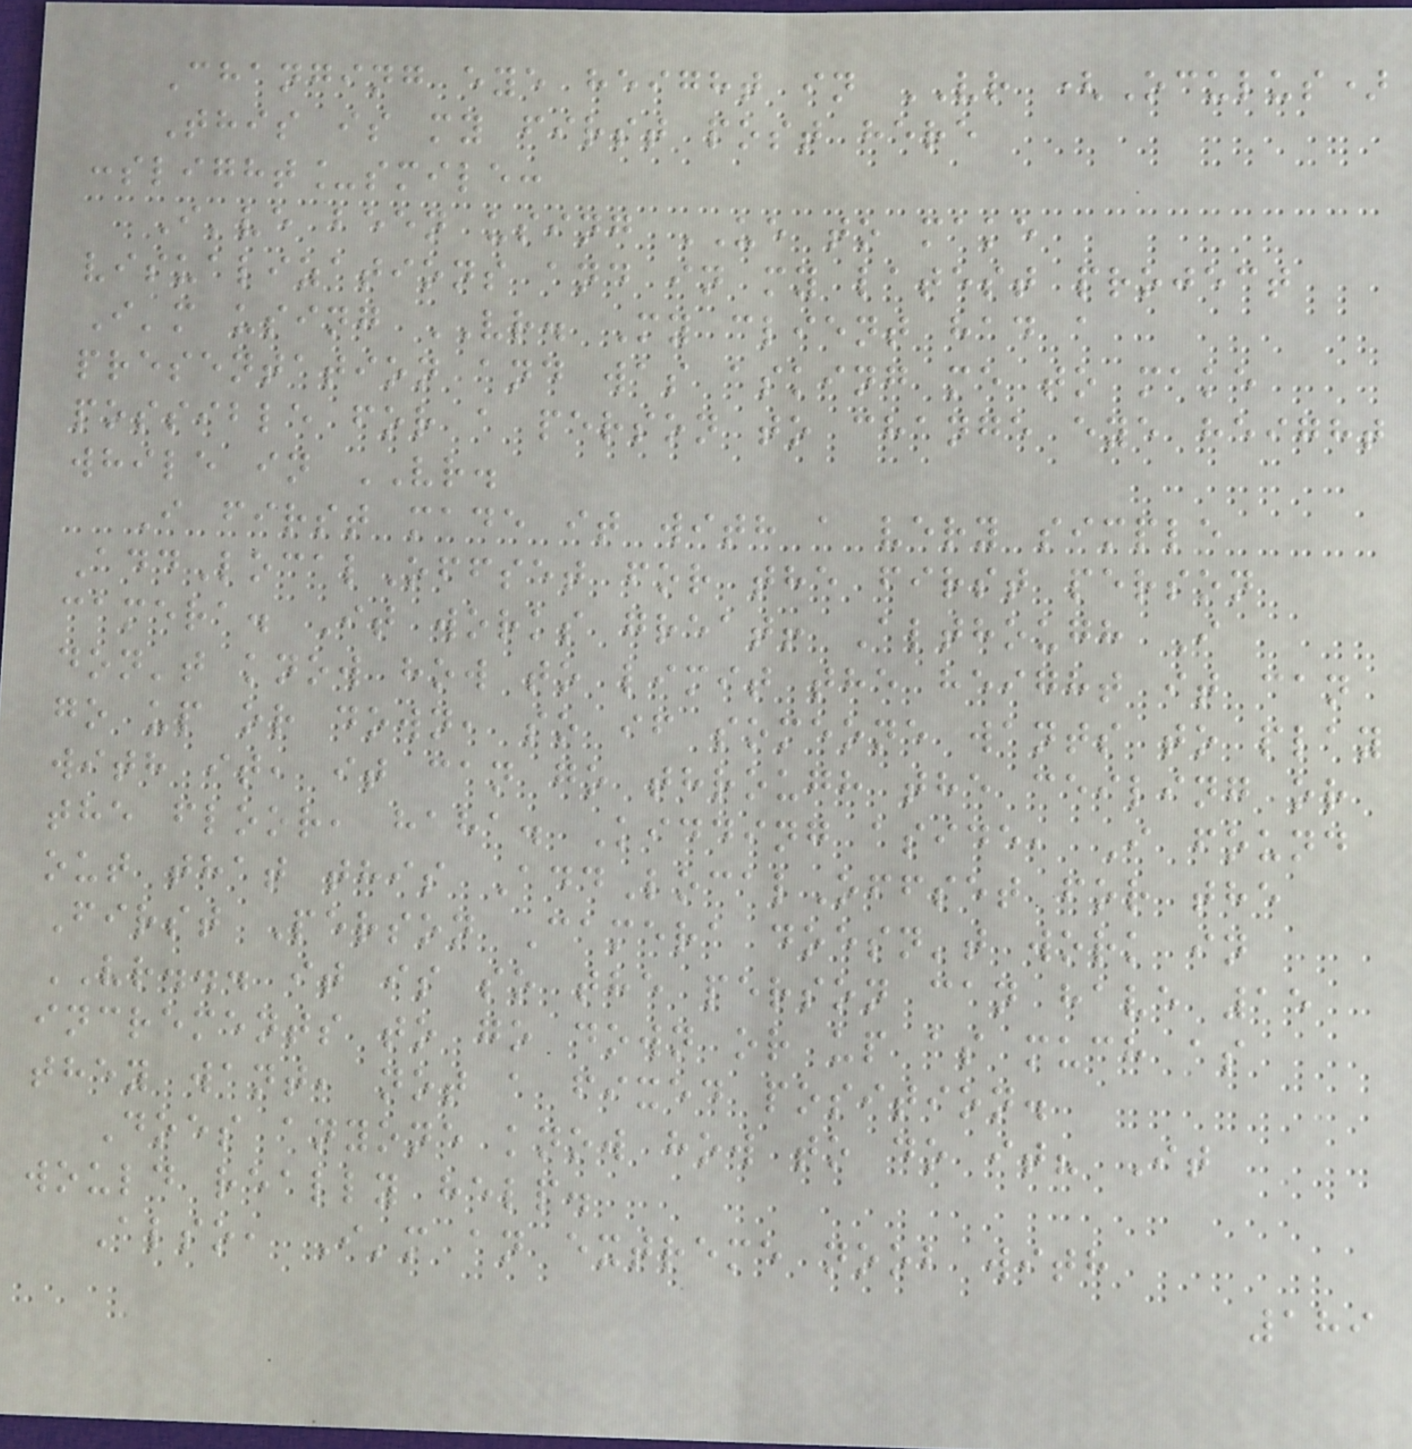Changing eye height in VR (Oculus)
This is my first post here
:slight_smile:
I've been using UE to make
visualizations and in my latest project
I'm using VR. My client had a
presentation and was asking me to make
possible for a person to change eye height
while in VR.
I first made it with a very simple
AddLocalOffset for the first person
camera. It works great! Although I
don't know how to limit the height it can
go up or down, so if someone wants to play
with it, it can go through the ceiling or
the floor, haha. Kidding aside, I found
out that this AddLocalOffset for the
First Person Camera doesn't work in
VR... it is so the person can have 15
increments to go down or up as much as
they want, not a fixed position.
Does anyone know how to do it? It
would really help.
Also, I'm an extreme noob with
189
